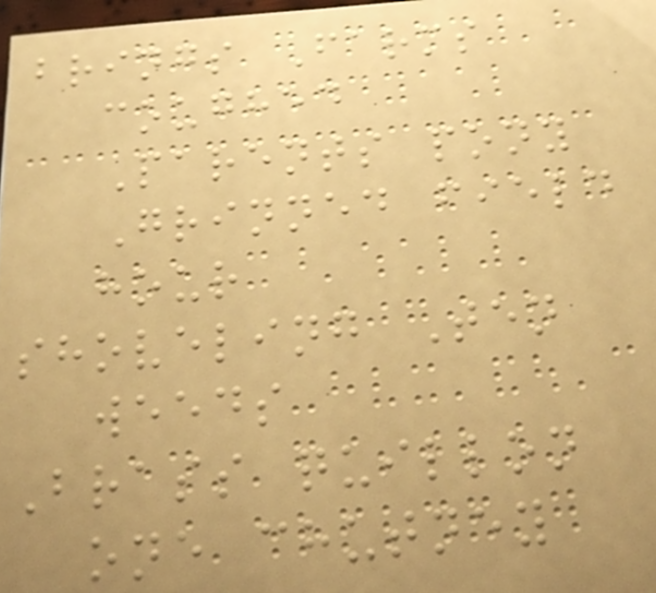brings Farms
coughed
Parents pony
Grinned field
hour
shoveling Ten
weeds
Brass quillon
one chutney
